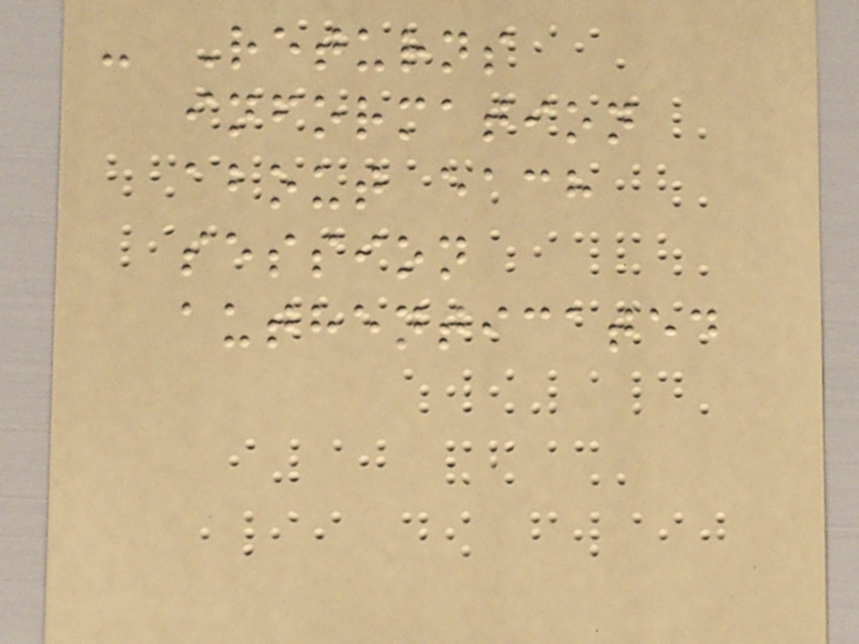- Returns
information
about each
session
authenticated
